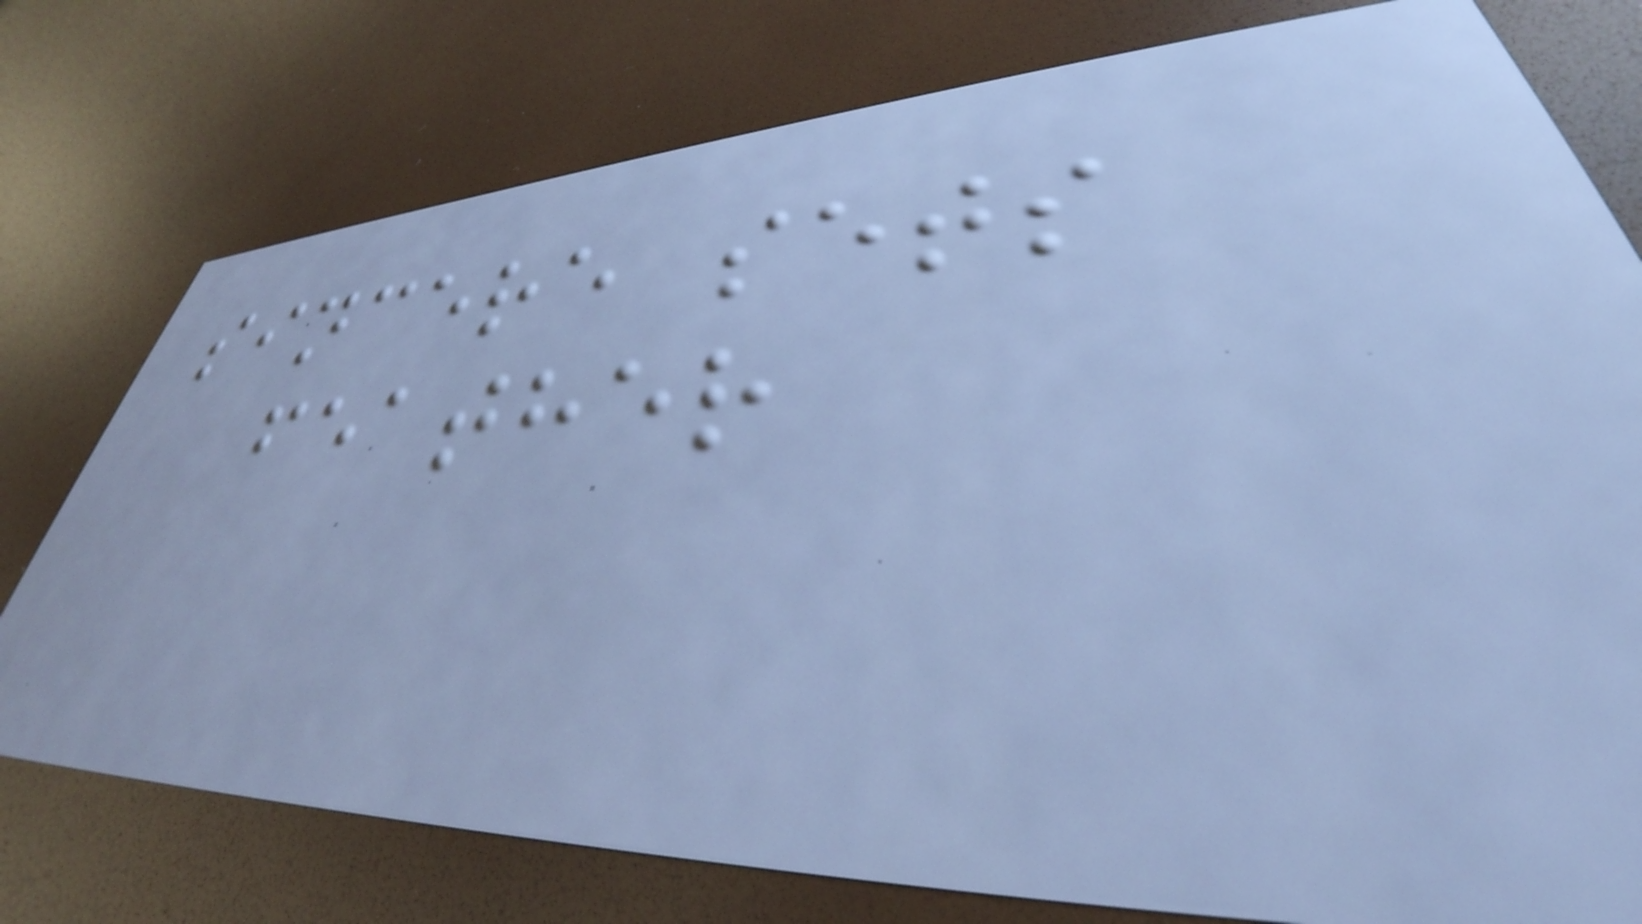sincere sets
feather
